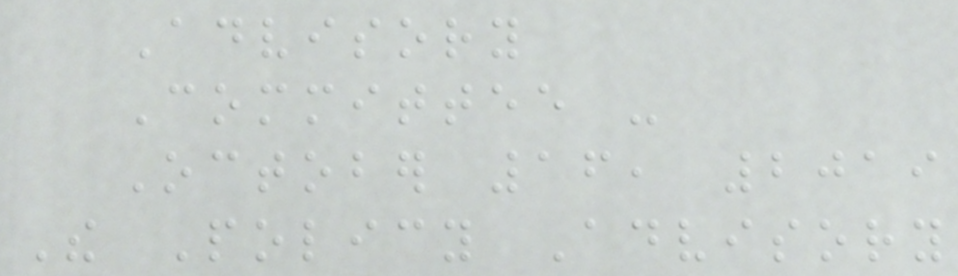Advisory
Committee -
October 16, 2019
The Policy Advisory
